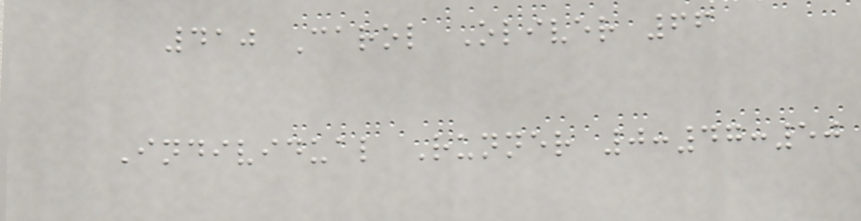410 Carol Oliver 66
Individual Runner 0:47:50
